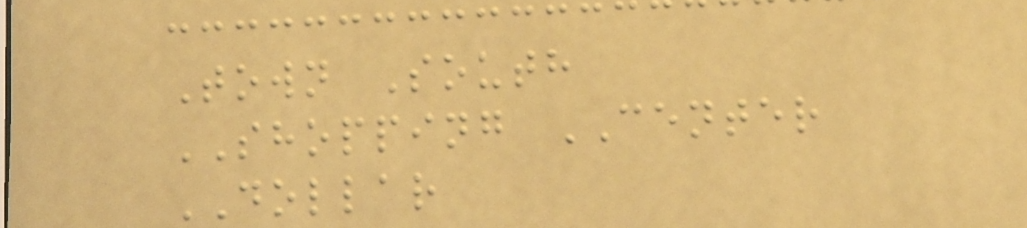Town South
SHOPPING CENTER
DOLLAR
